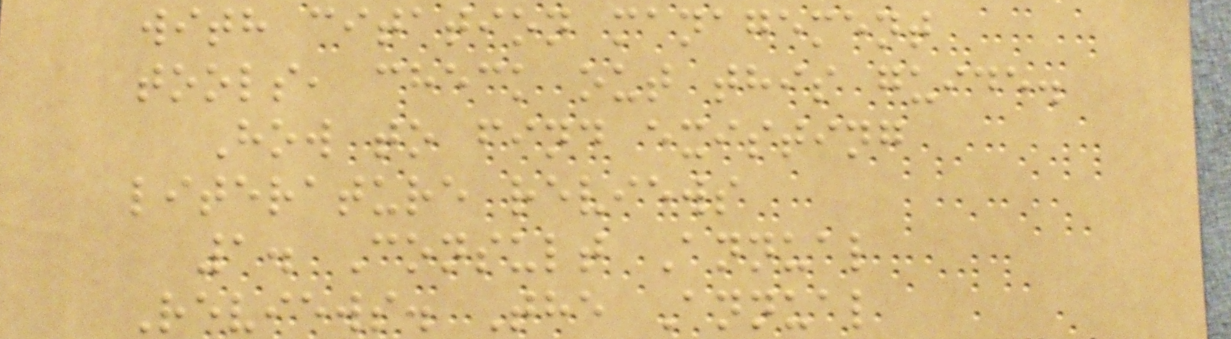with citation management
tools, check out this guide.
How to find existing
literature reviews
1. Consult Annual
Reviews. The Annual
